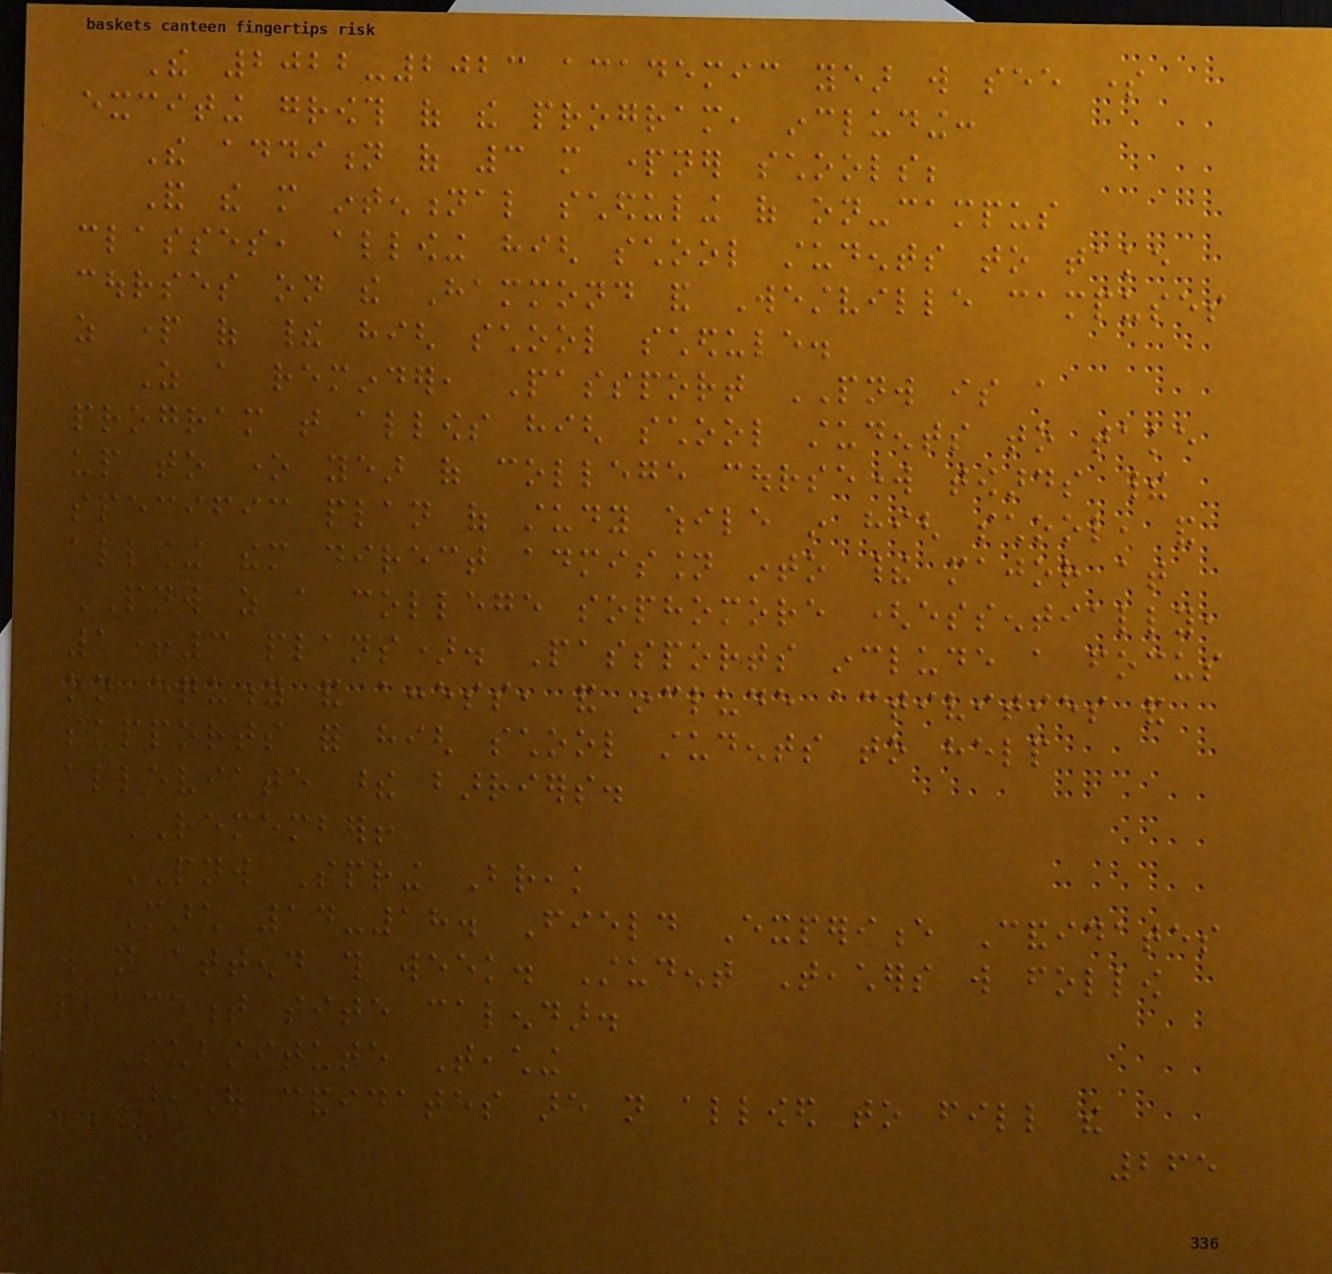The 2022-2023 academic year will see some
exciting growth of the program, including:
The addition of 3 more partner schools;
And the more intentional scheduling of on-campus
classes, allowing high school students to take
courses on the Hammond and Westville campuses
as part of their high school schedule.
As a reminder, Passport PNW is a
program that allows high school students to take
up to one year of college coursework towards their
specific plan of study while in high school, and
allowing them direct admission into their major at
PNW as a college sophomore (essentially,
1+3 plans). Passports include a focus
on equity and access, and include activities and
supports for high school students to help
alleviate these barriers.
REMEMBER!
PNW Spring Break
March 14-18. Field Experience Candidates
will not attend this week. Student Teachers will follow
placement site calendar.
Substitute Teaching
Teacher candidates are not allowed to fill the
265
